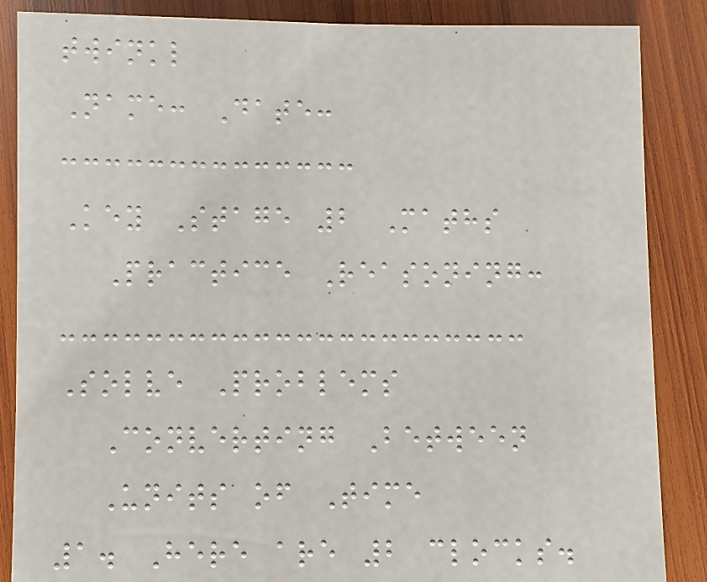twinkl
Name: Date:
Key Stage 2 Maths
Practice Reasoning:
Solve Problems
Converting Between
Units of Time
1. Here are 2 clocks.
